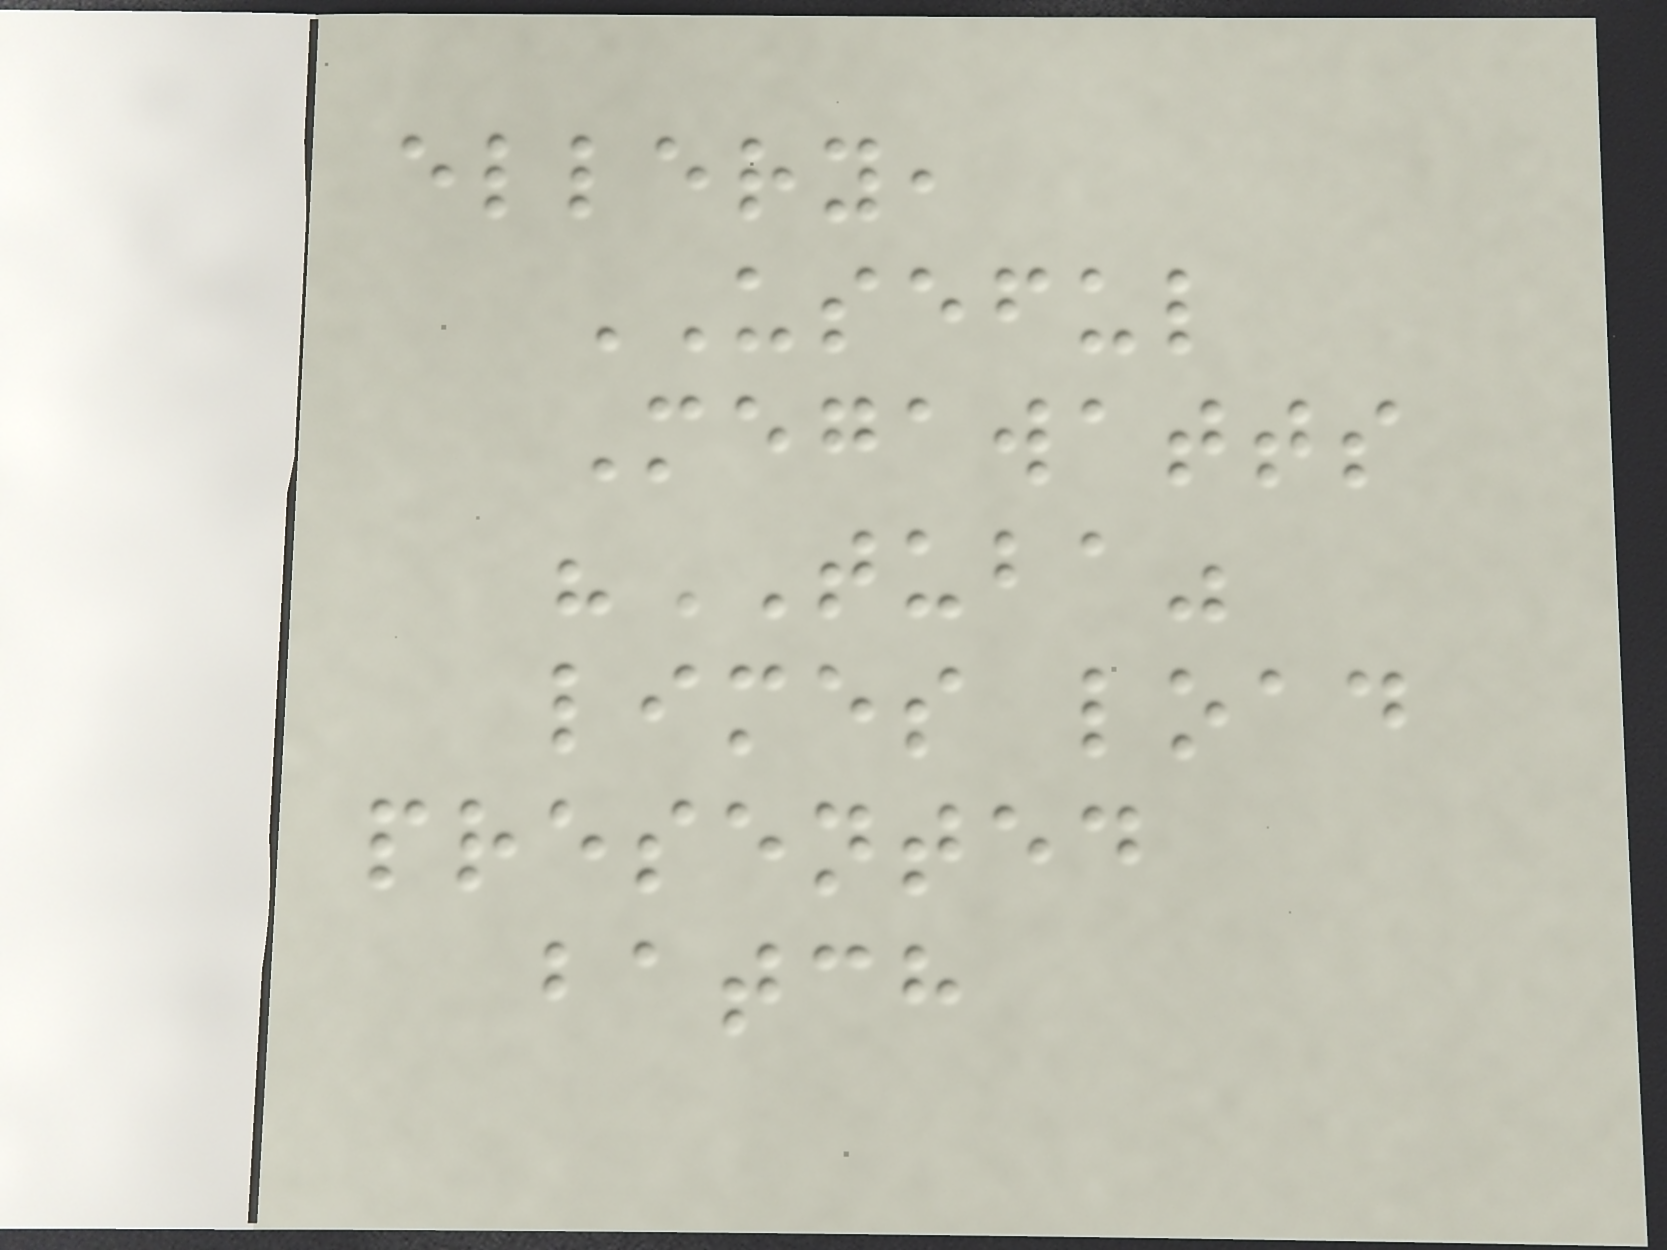ellery,
USEFUL
Megawatts
"TUBA"
limes load
presented
batch
